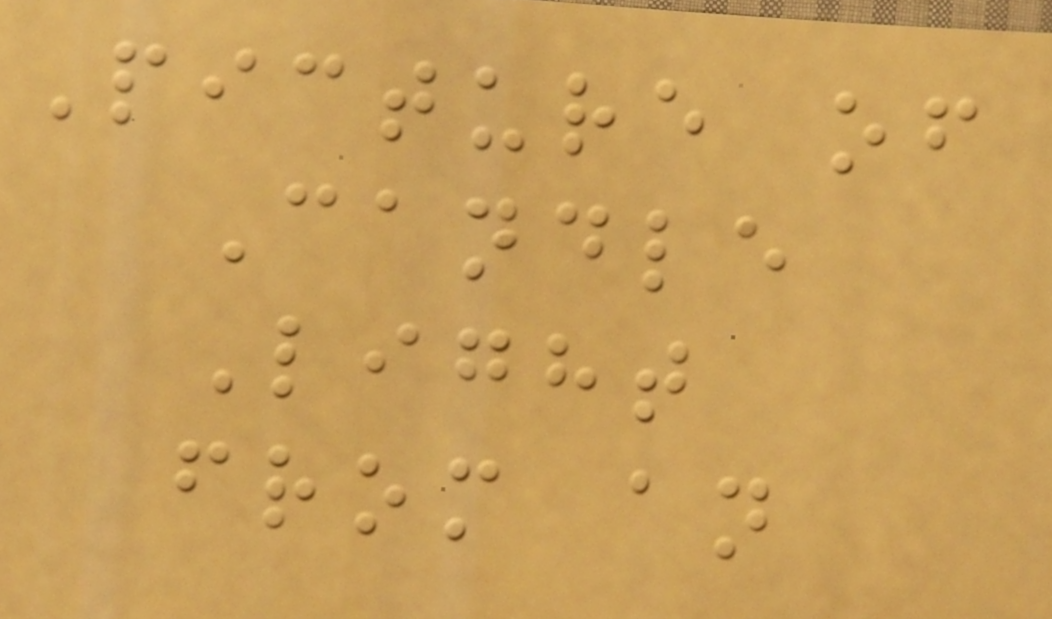Picture of
Candle
Light
from an
